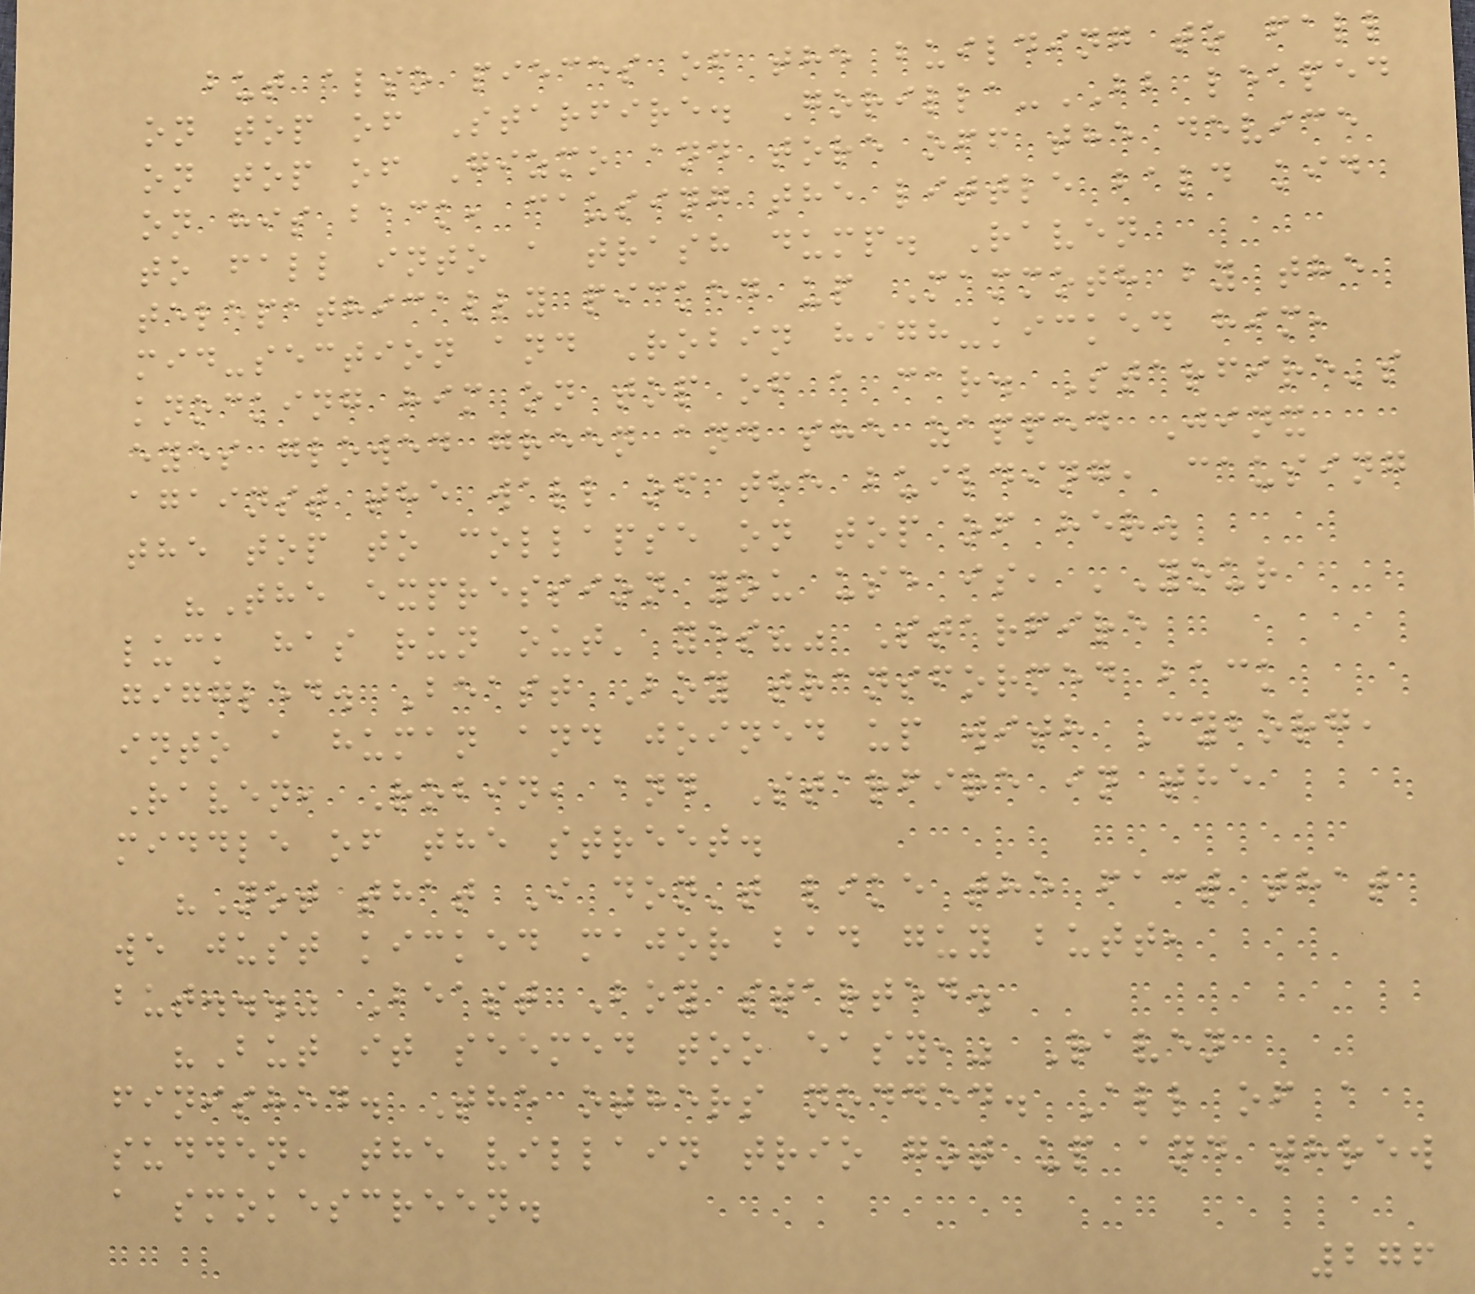but also pieces of the building to fall
on top of Starfire. Gorilla-BB leaped
on top of Gizmo and tore off the device
on his back, causing the little bald kid
to fall into a trash dump. Raven
telepathically picked up Mammoth by the
mid-section and Robin high-kicked him,
knocking him on top of a car. Starfire's
eyes glowed green and she zapped Jinx
against the wall of the building, causing
the top to collapse on top of her.
"The expression you use is, 'Your
luck has run out' yes?" Starfire
giggled. Beast Boy transformed back
into a human and joined up with Cyborg,
Raven, Robin, and Starfire in the
middle of the street.
"Not that I don't like the fact that
we just kicked major bad guy butt,
but..." Beast Boy started.
"But it seemed too easy," Raven
finished. The others nodded. All of a
sudden, the villain trio got up and threw
a smokescreen.
276
